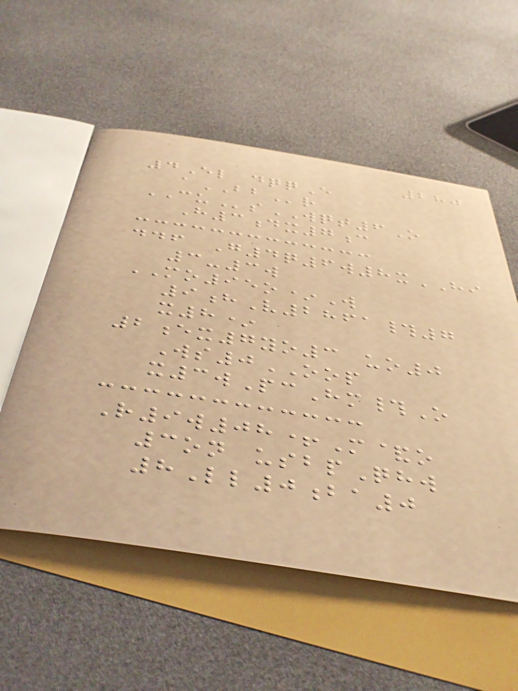280
4El dqqE
aBBr
CUsWQT6O
H3dx7c
ddf G4q6w8xHI
3-3w
MO95o*W
9hV2861#7
x8*
2ex7yo3 uo0
Ws0OOP
x3wPcHm#O
R9w08+M&o
3on usbpQhw
8Ll0ba0
